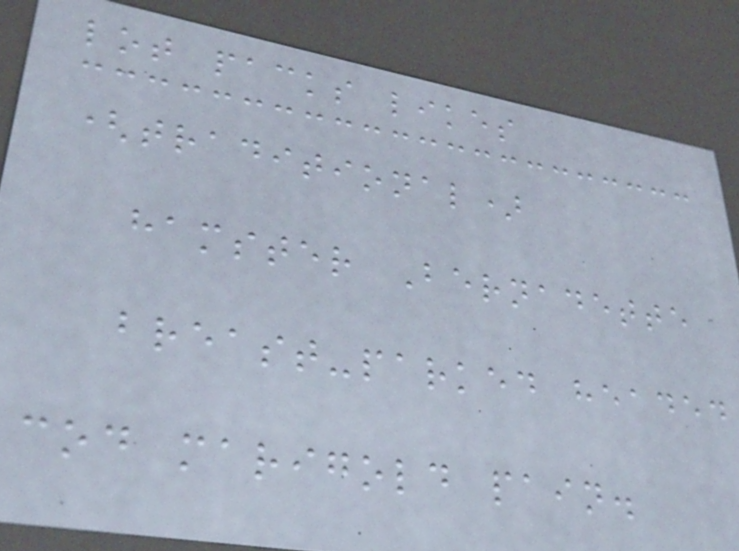lot packs likes
(traditional)
hamster Bernadette
breast-parked headed
cod marigold pain.
